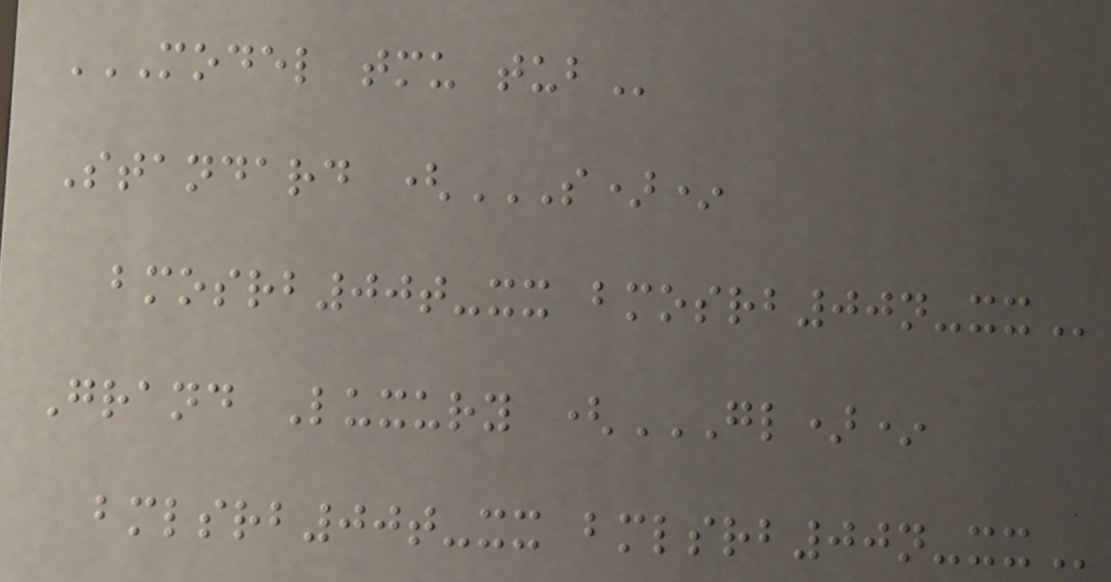MODEL TMU TUB
Standard (S)*
BMOSRB00T-XX BMOSRB00N-XX
Grand Luxury (GL)*
BMLSRB00T-XX BMLSRB00N-XX
